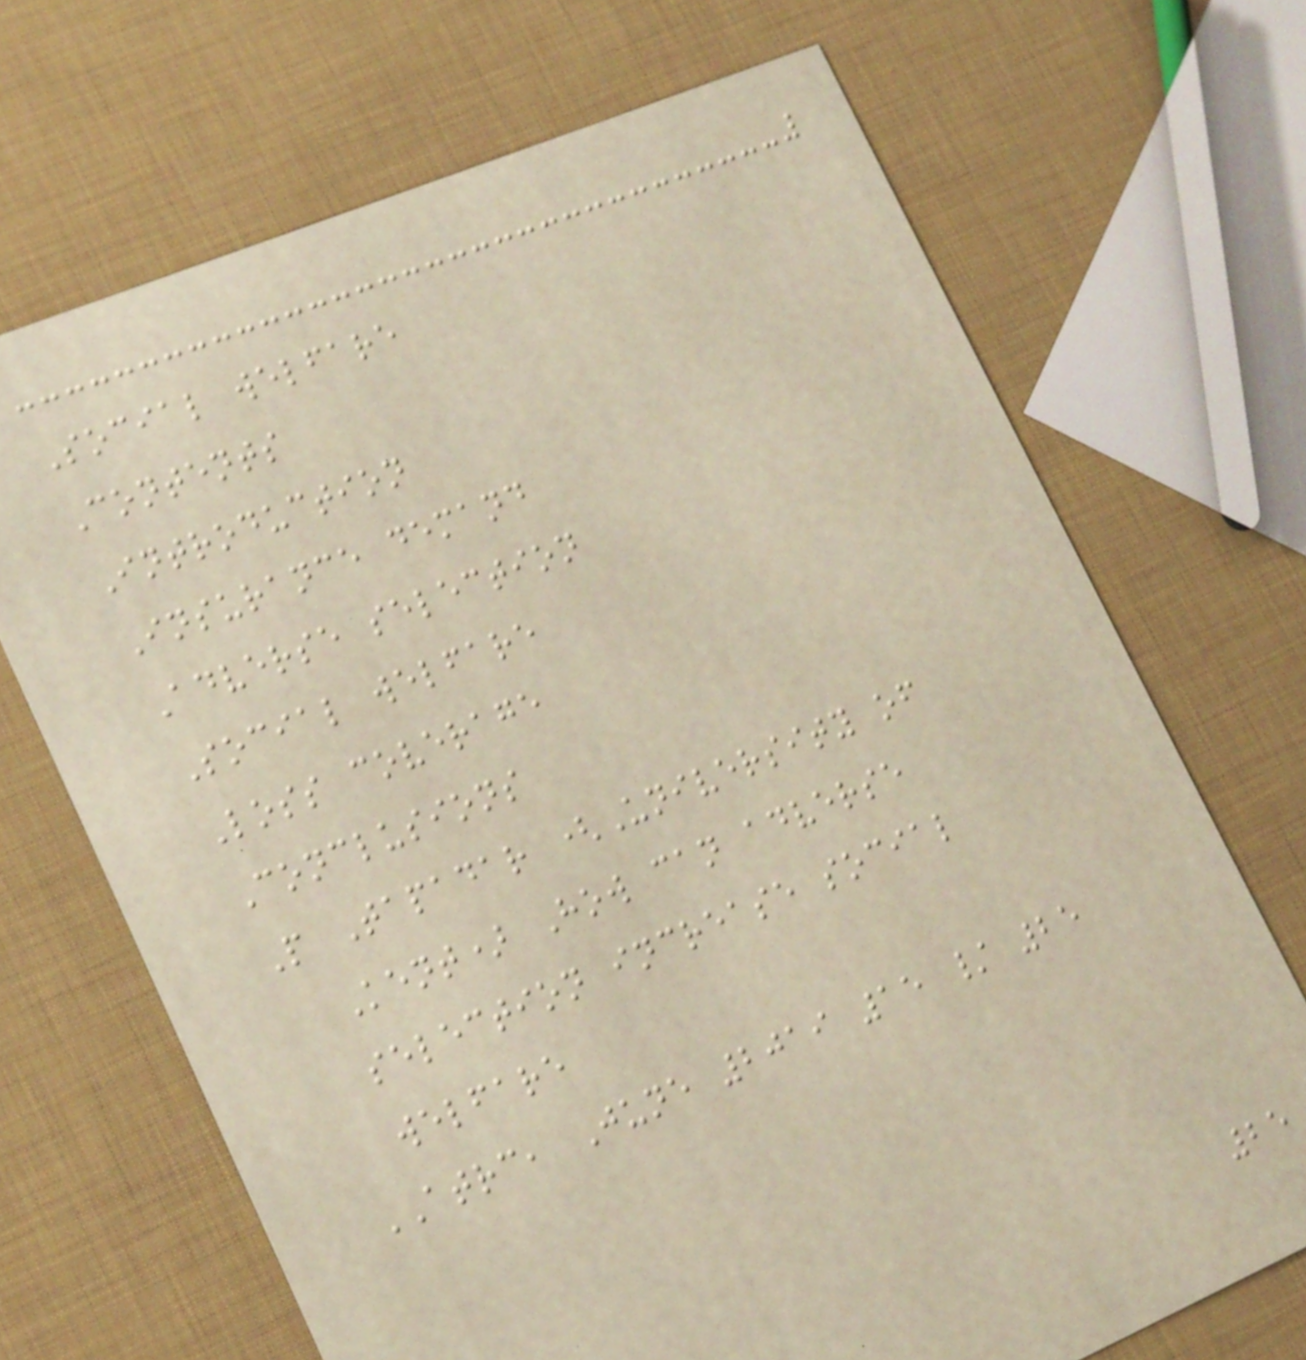Social welfare
Contents
Introduction
Insurance demand
Adverse selection
Social welfare
Loss coverage
Conclusions
P Tapadar (University of
Kent) How can adverse
selection increase social
welfare
ATRC, June 2019 15 / 25
25
